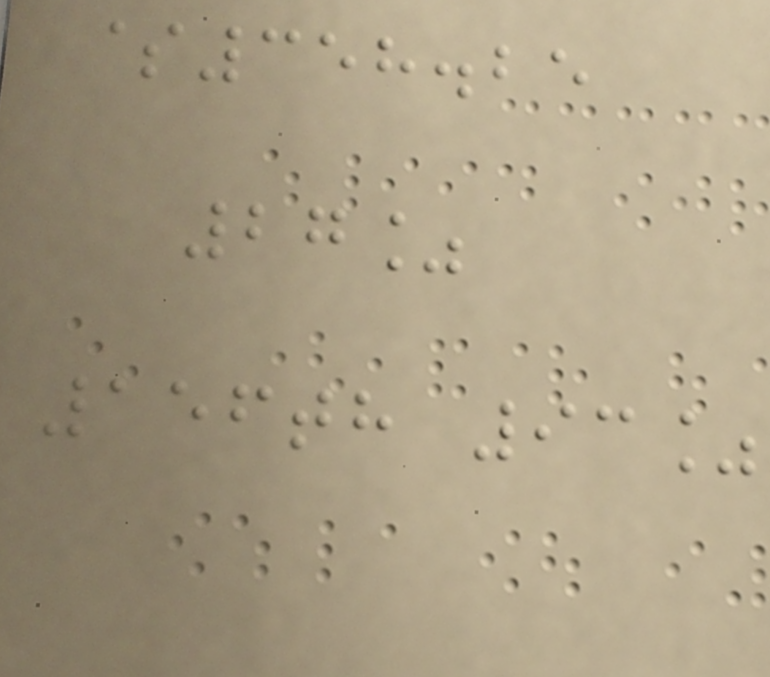$358.25
27%
156th 93%
